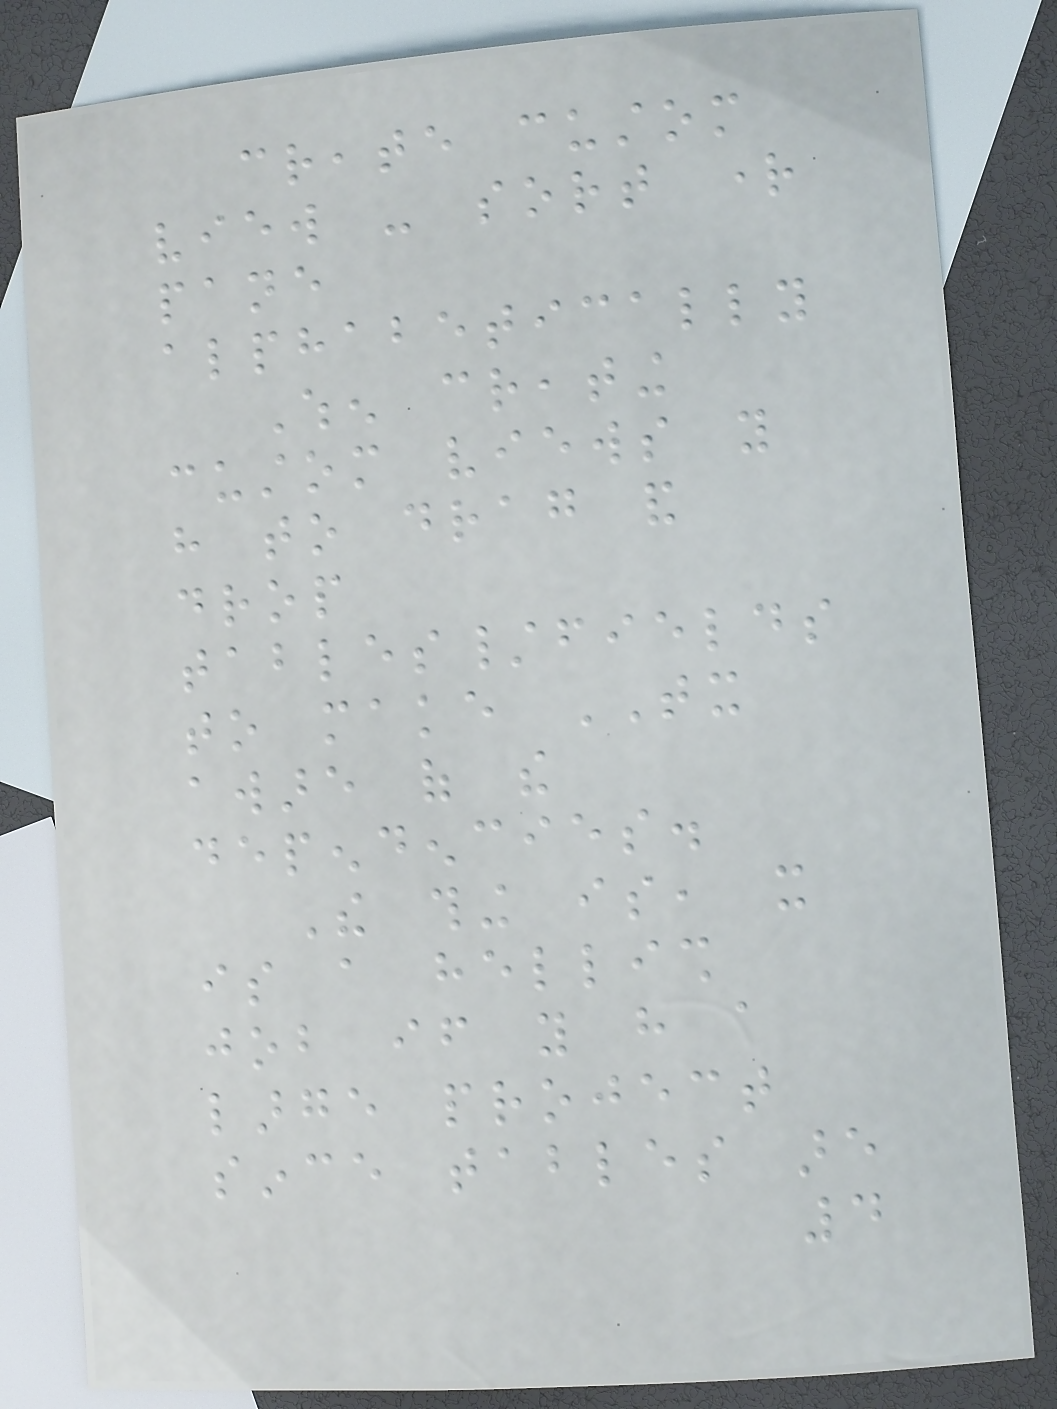create custom
view - sort right
pane
alphabetically
When creating
custom views you
have to drag and
drop
tables/fields
to make TX
aware of the
dependencies.
The thing is, it
is a hellish
job if you have a
large project
since tables are
4
